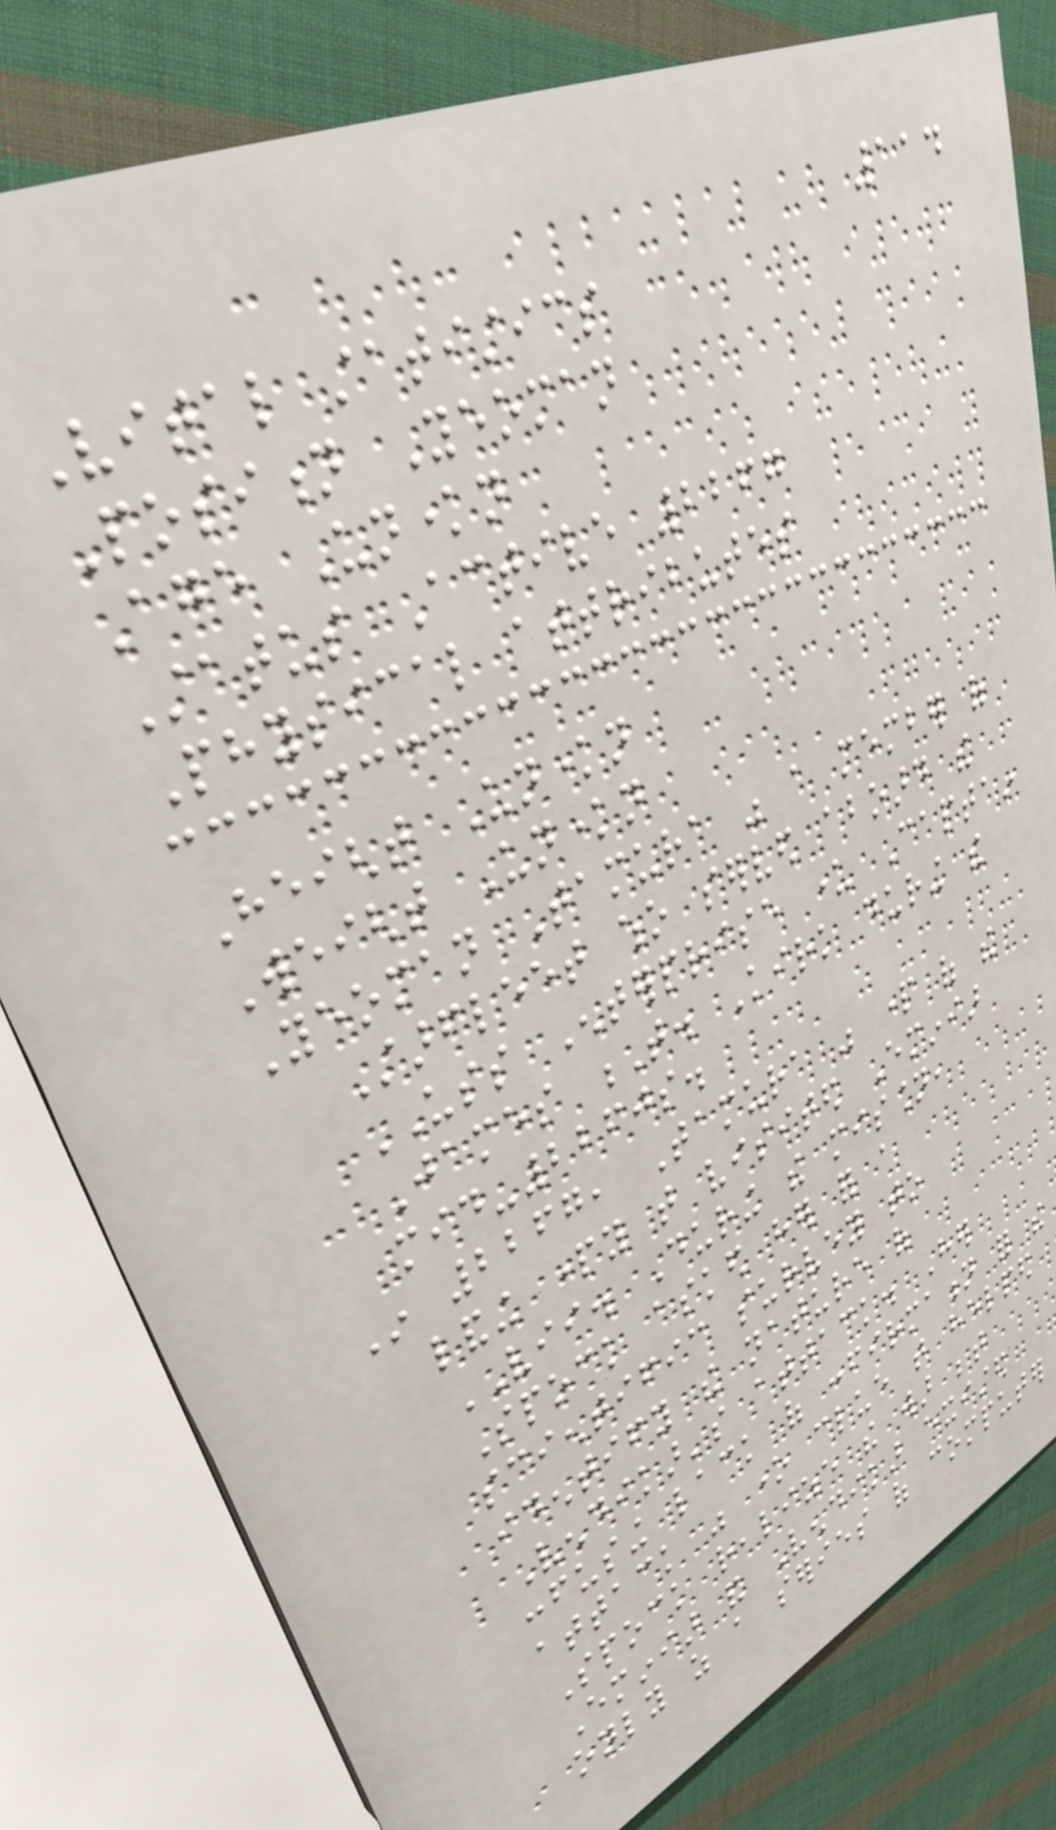114
Vital statistics
Position Yeoman
Age Unknown
Status Active 2267
Physical attributes
Height Unknown
Weight Unknown
Yeoman Tamura was a member of
Starfleet who served aboard the
USS Enterprise under Captain
James T. Kirk during the
mid-2260s.
In 2267, Tamura was part of the
landing party that visited Eminiar
VII. During the mission,
Spock asked her for a
scientific survey to
identify the nature of
Vendikar's attack. Her
confusing lack of confirmation for the
attack was one clue that helped
Spock realize the war between
Eminiar and Vendikar existed
only as a series of computer
